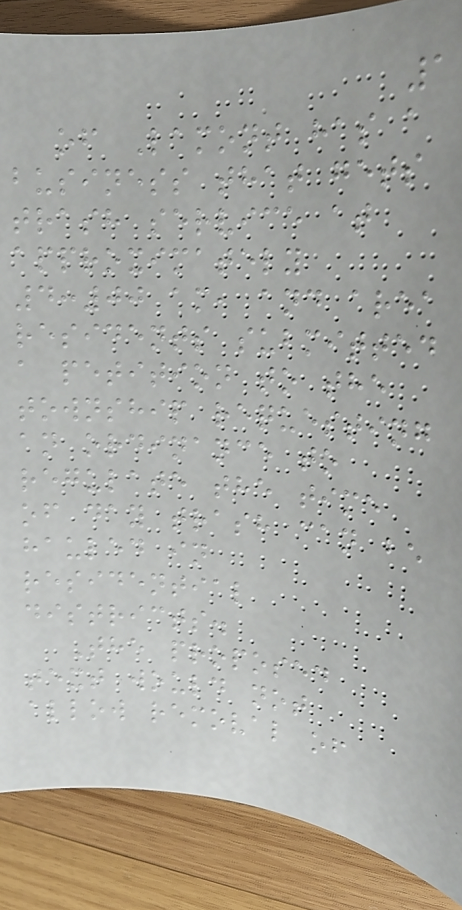1
of Lamont has a
business that gets
trash service at
approximately
4:00 am, and area
residents submitted
a petition to the
township requesting
an ordinance to
regulate the time
of day trash can be
hauled in
residential
districts.
The proposed
text would not
allow removal of
